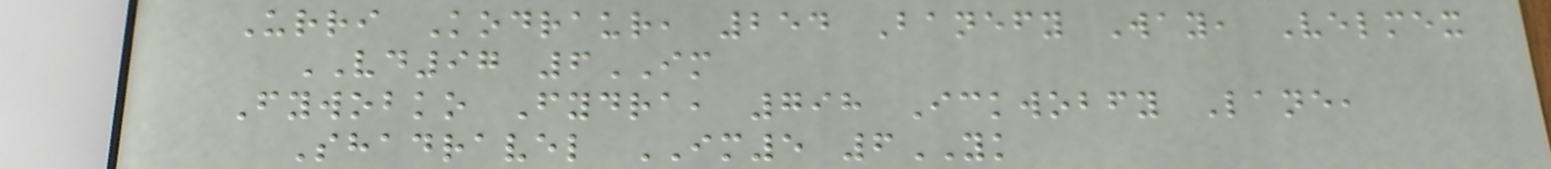Urri Kodraur, 254 Banefy Way, Velmex
VD97 6IM
Fywobko Fydra, 798 Ickwobfy Lane,
Shadravel IM5 6YK
